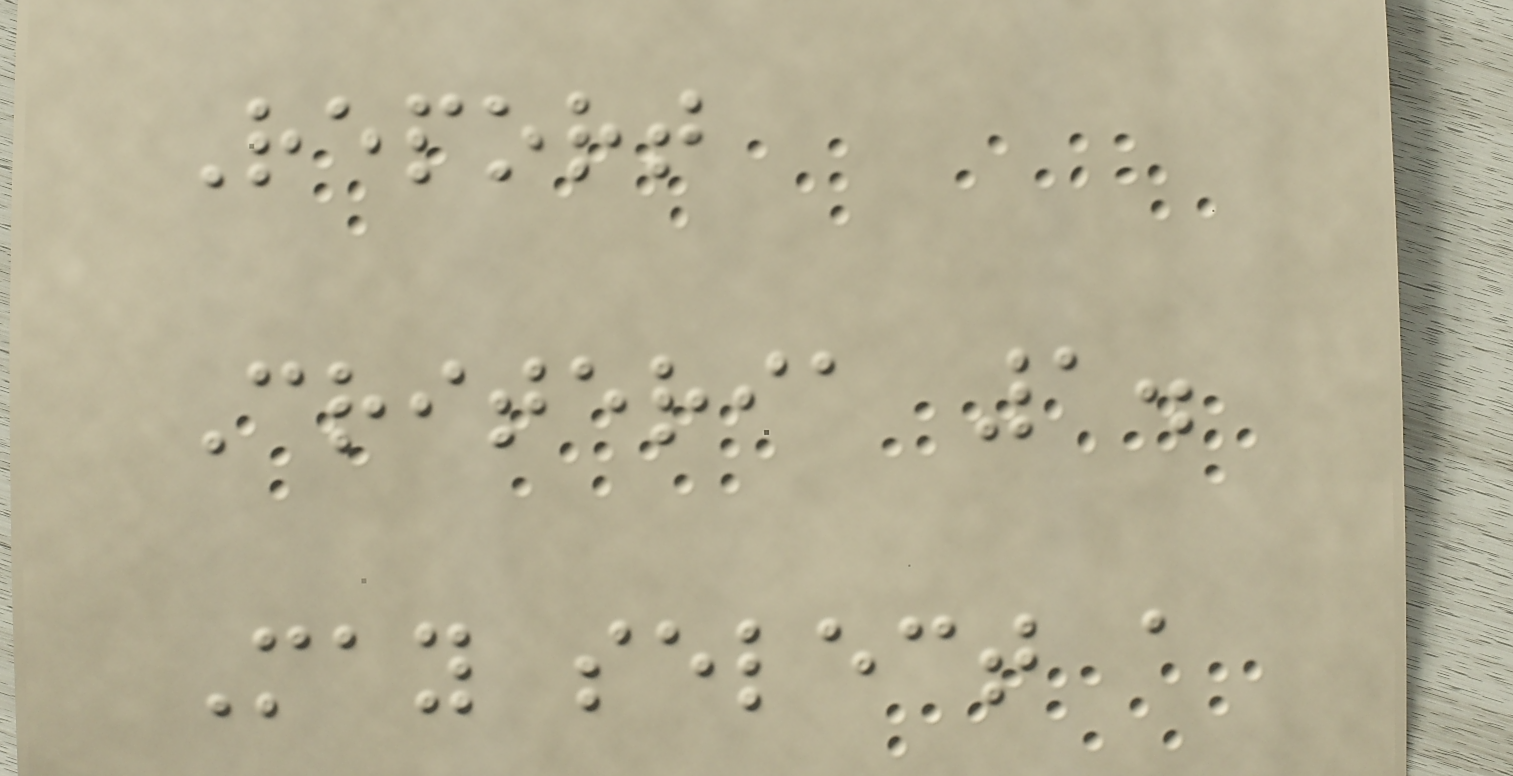Report
Criteria 1.
May select a
